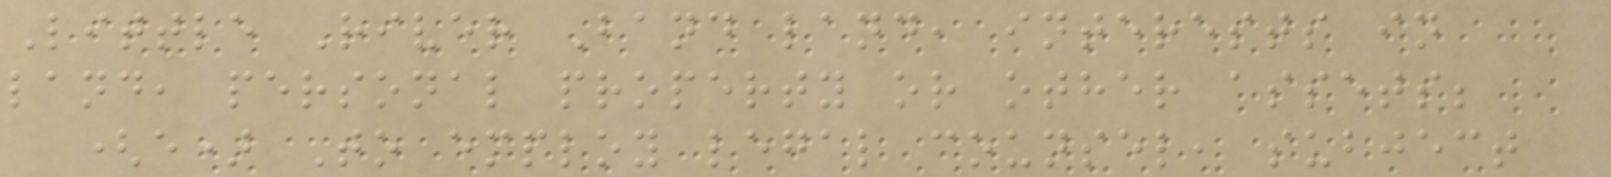Little River Band land, interests in
land, personal property or other assets;
(e) To employ legal counsel, subject
